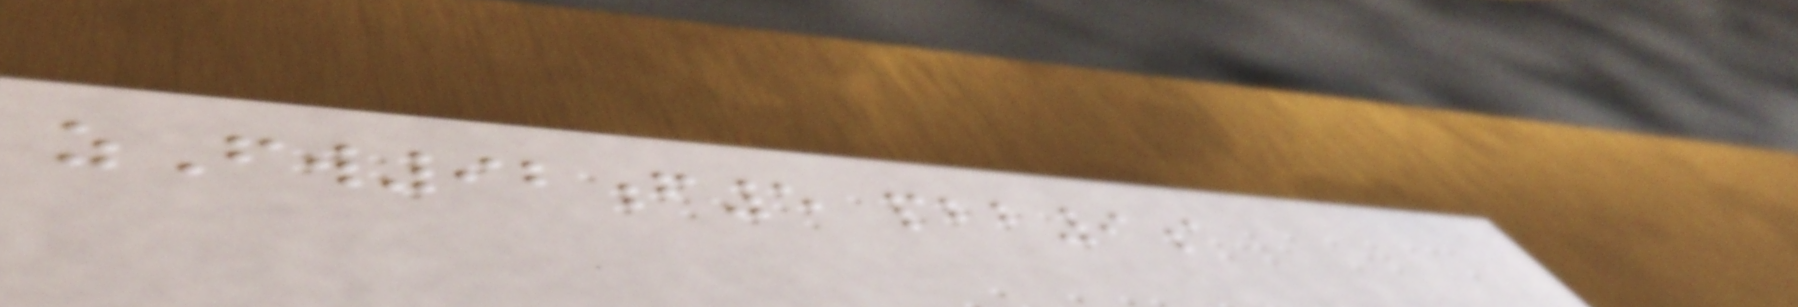zFw92f5 pbb9a
